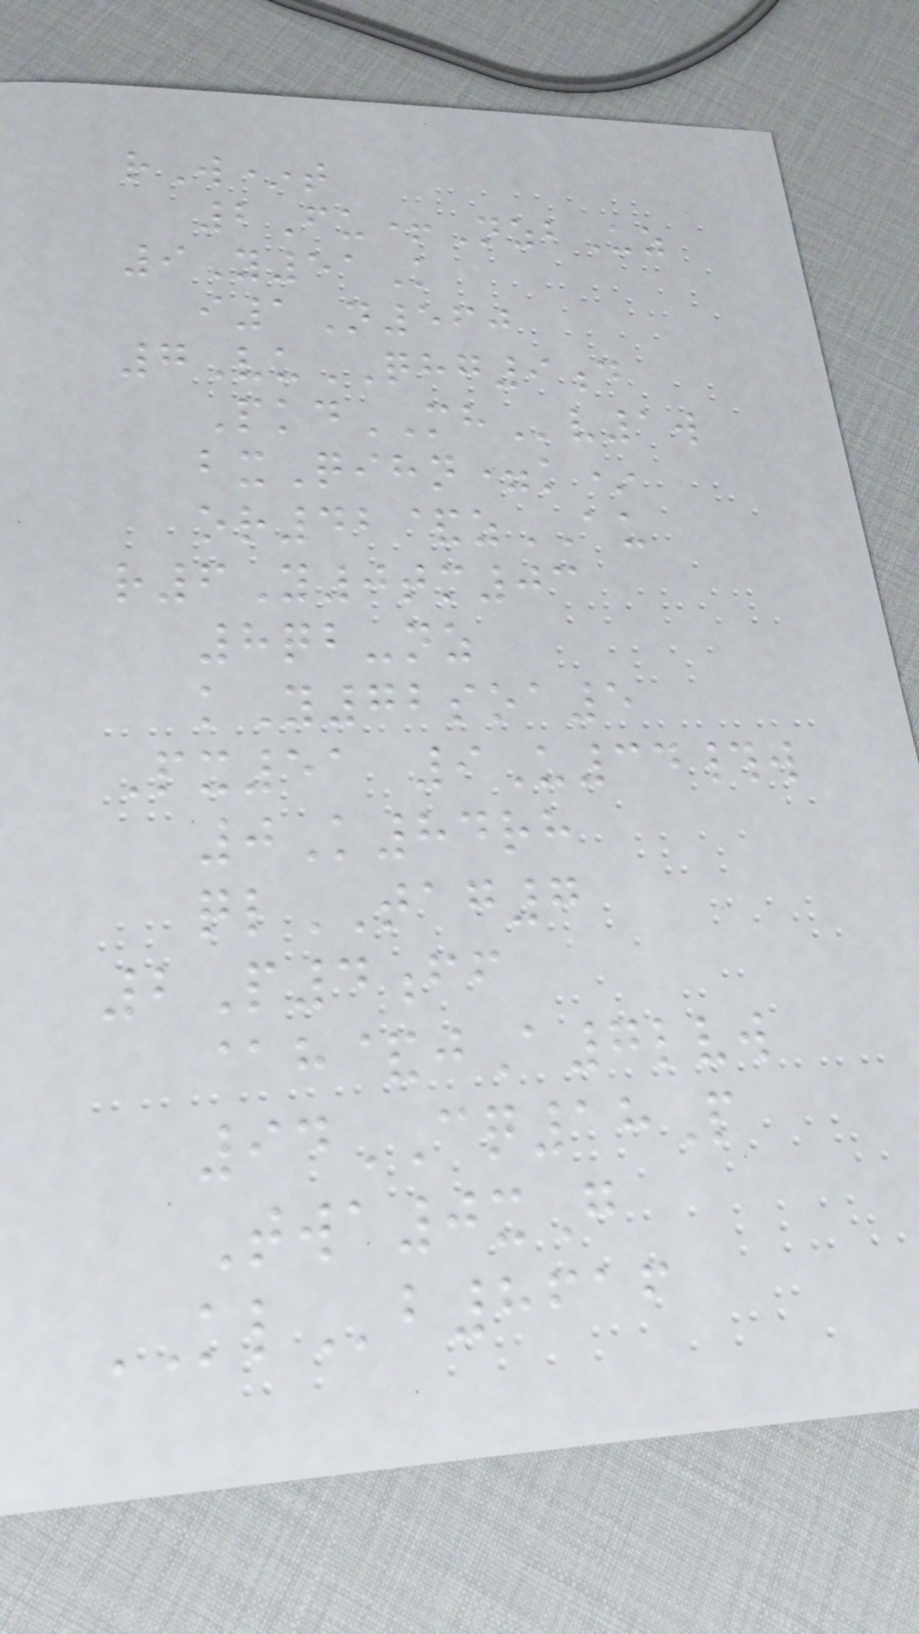rW*t
2Fu+NzbUz
9Y51K
i1N560
7VuQHG9d
PkdMHv1w
bxQihn=k*
or42&zAU
r6Y0tm03
8qb-nz
kY72soa5
Px51 9U34#w
0K84rh
qlTAG7
2P4ff
@h&jA7lvw
94CQ18P
Twa0xG
KLb8616
